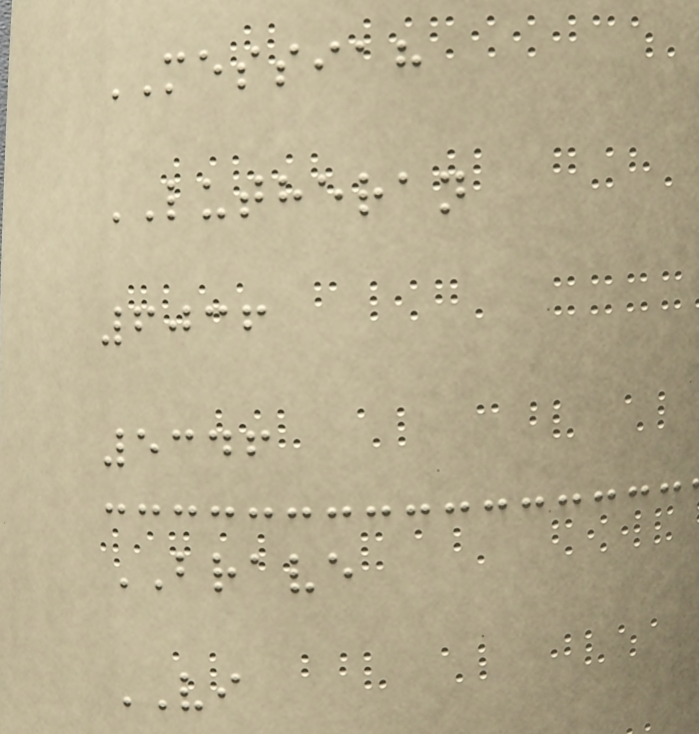MESSIAH
LUTHERAN
6036
5346
BRAVE
VI
